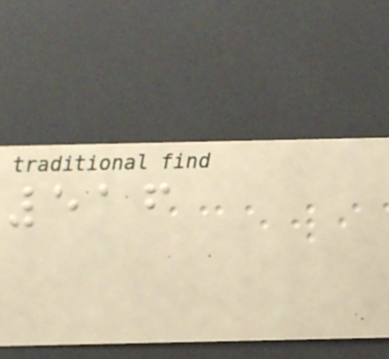516
